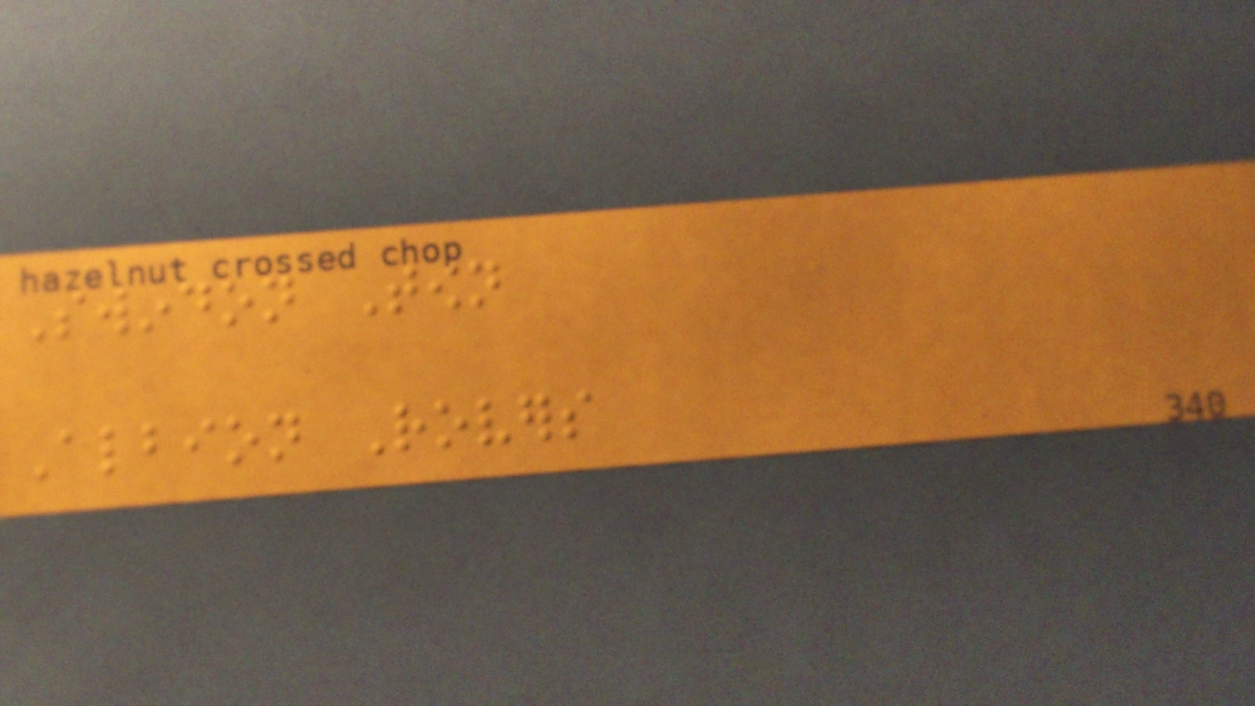Swindon Town
Albion Rovers
